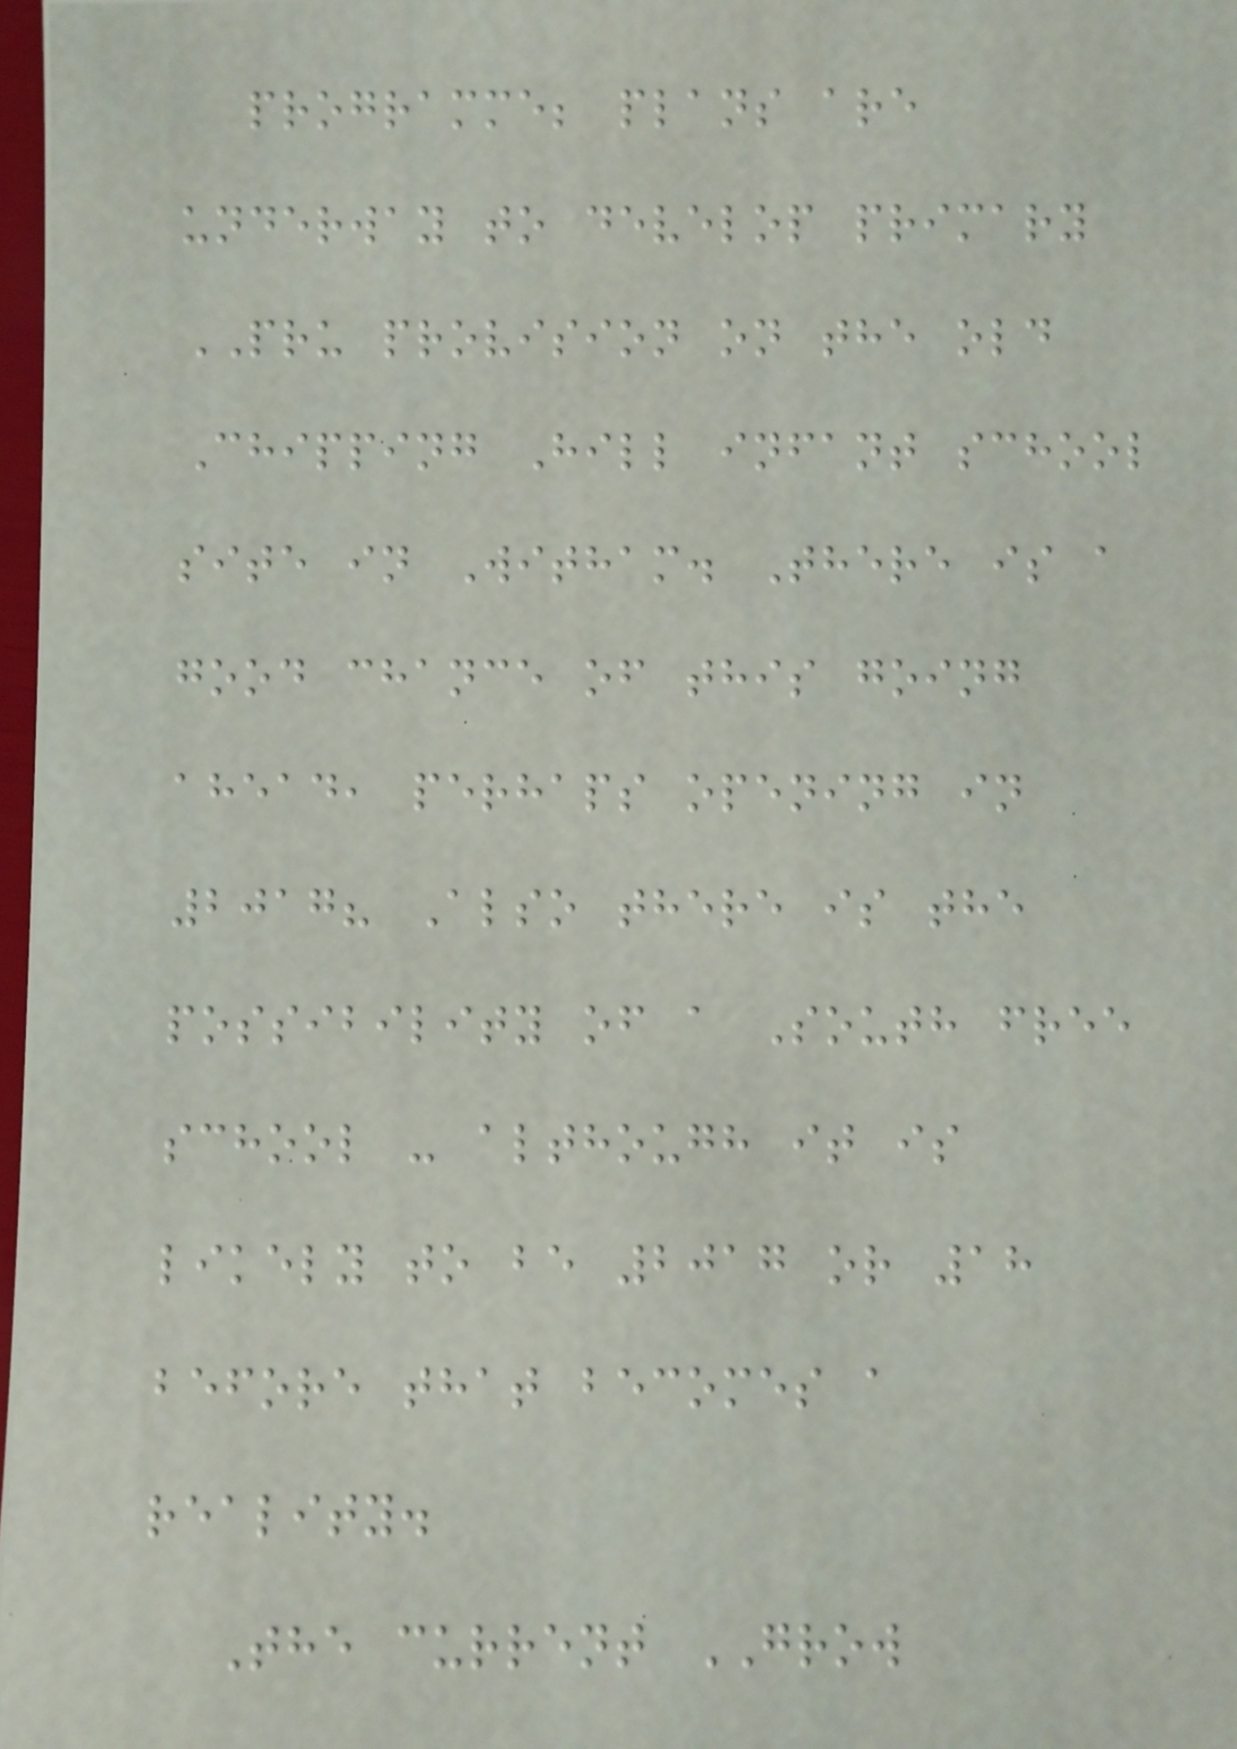programme; plans are
underway to develop primary
PRU provision on the old
Chipping Hill infant school
site in Witham. There is a
good chance of this going
ahead, perhaps opening in
2017? Also there is the
possibility of a South free
school - although it is
likely to be 2017 or 18
before that becomes a
reality.
The current GROW
